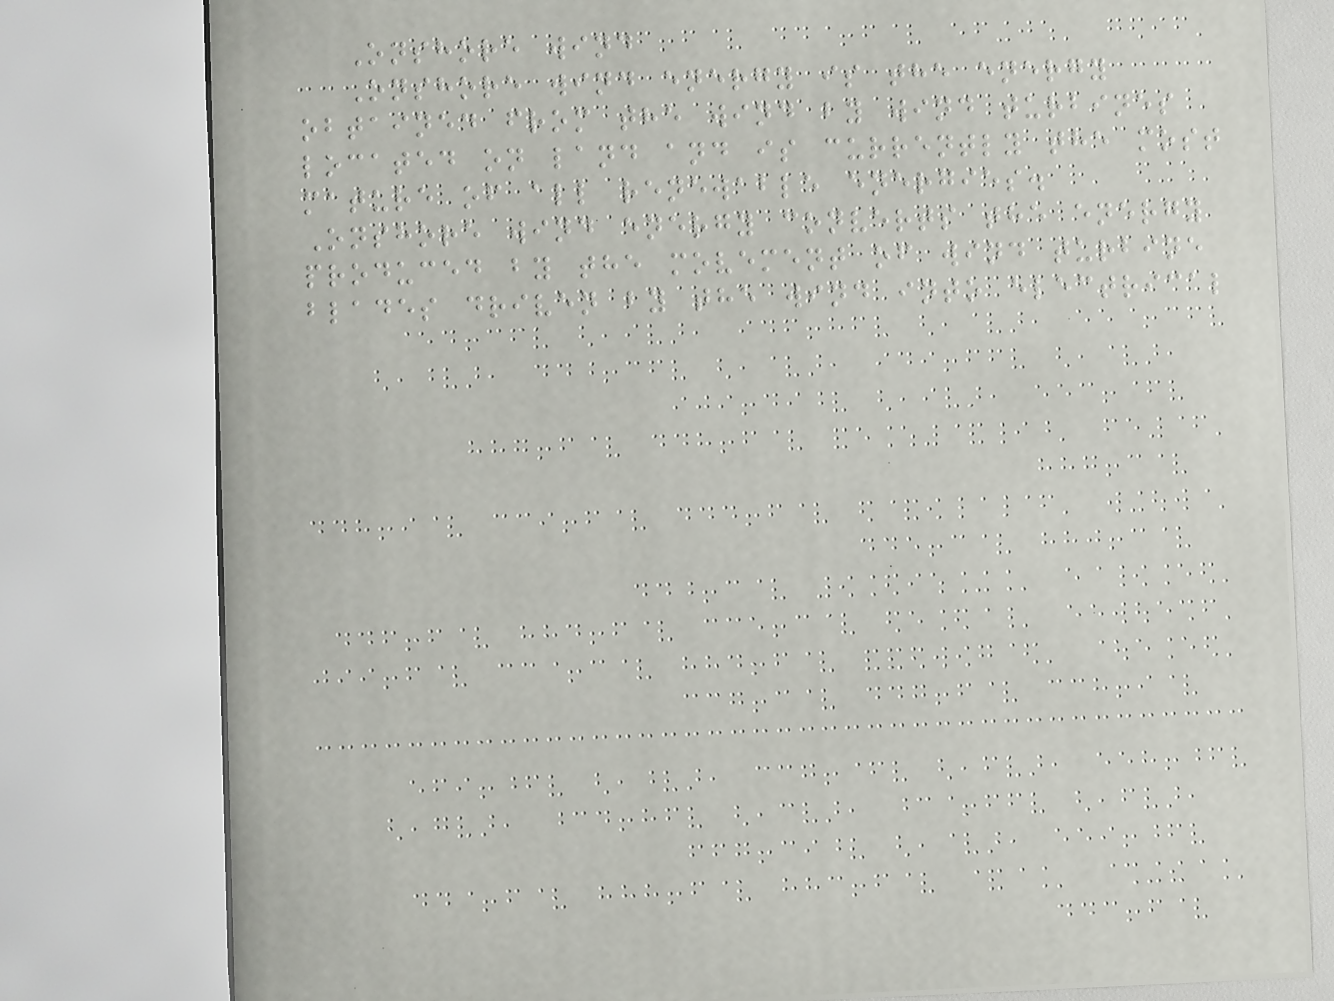Onshore wind
Onshore wind energy is the energy
obtained from the wind by wind turbines
located on land and is currently the most
mature of all renewable energies.
Onshore wind energy converts the energy
produced by the movement of wind turbine
blades driven by the wind into electrical
